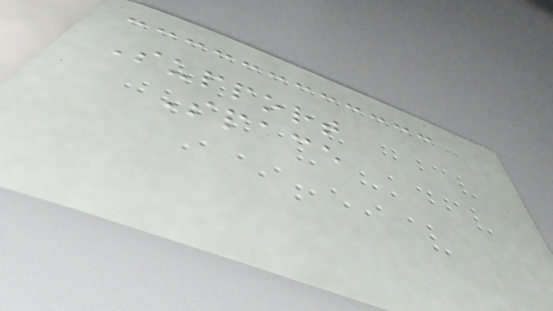Support
Space
